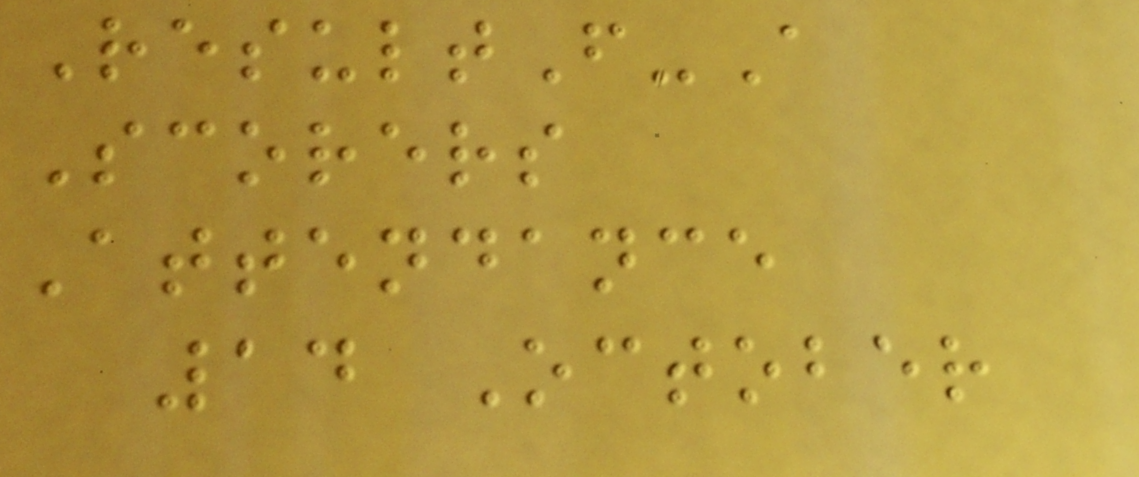ResultF-A
Scorers
Attendance
14 October
